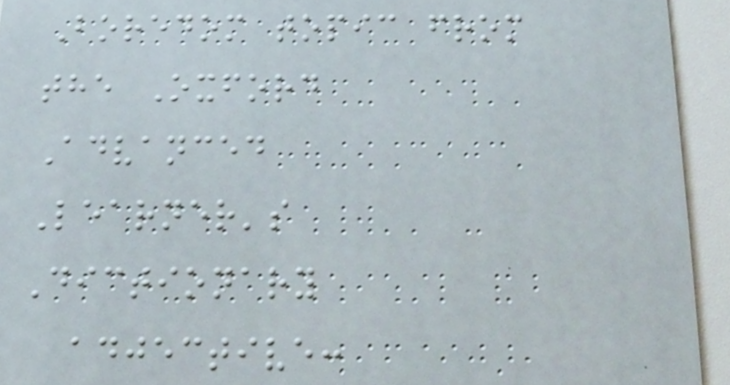Boredom topic from
the Oxford
Advanced
Learner's
Dictionary
adjective:
